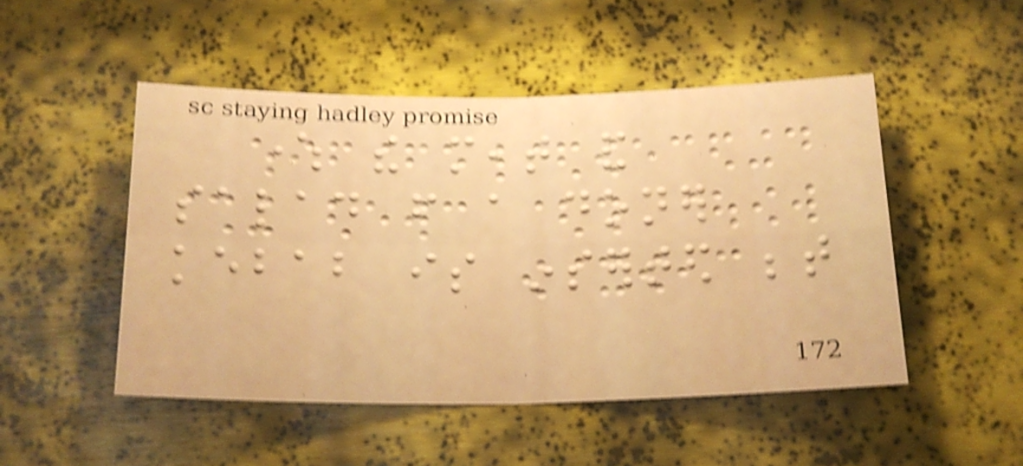where the meat and
salad from a doner
kebab is inserted between
